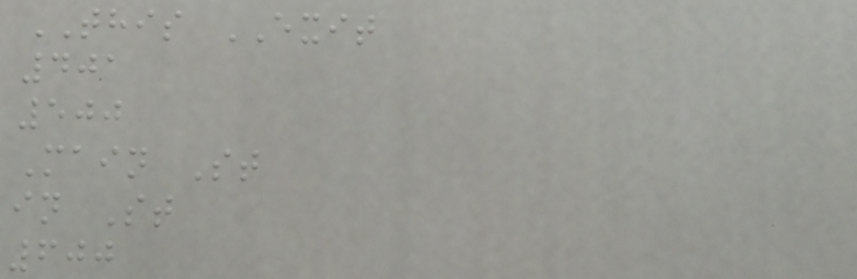THIS EXIT
401
500
Main St
in St
600
